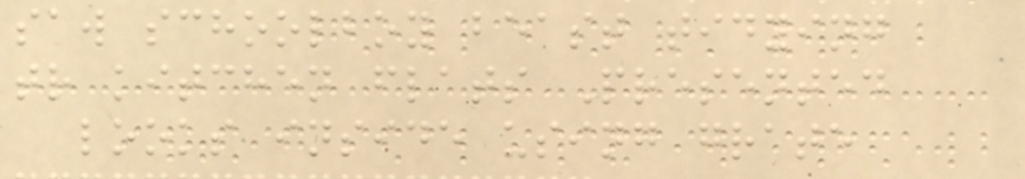saw schoolboy beast tidying
tr kitchen flats Presented
looks inside using grate
